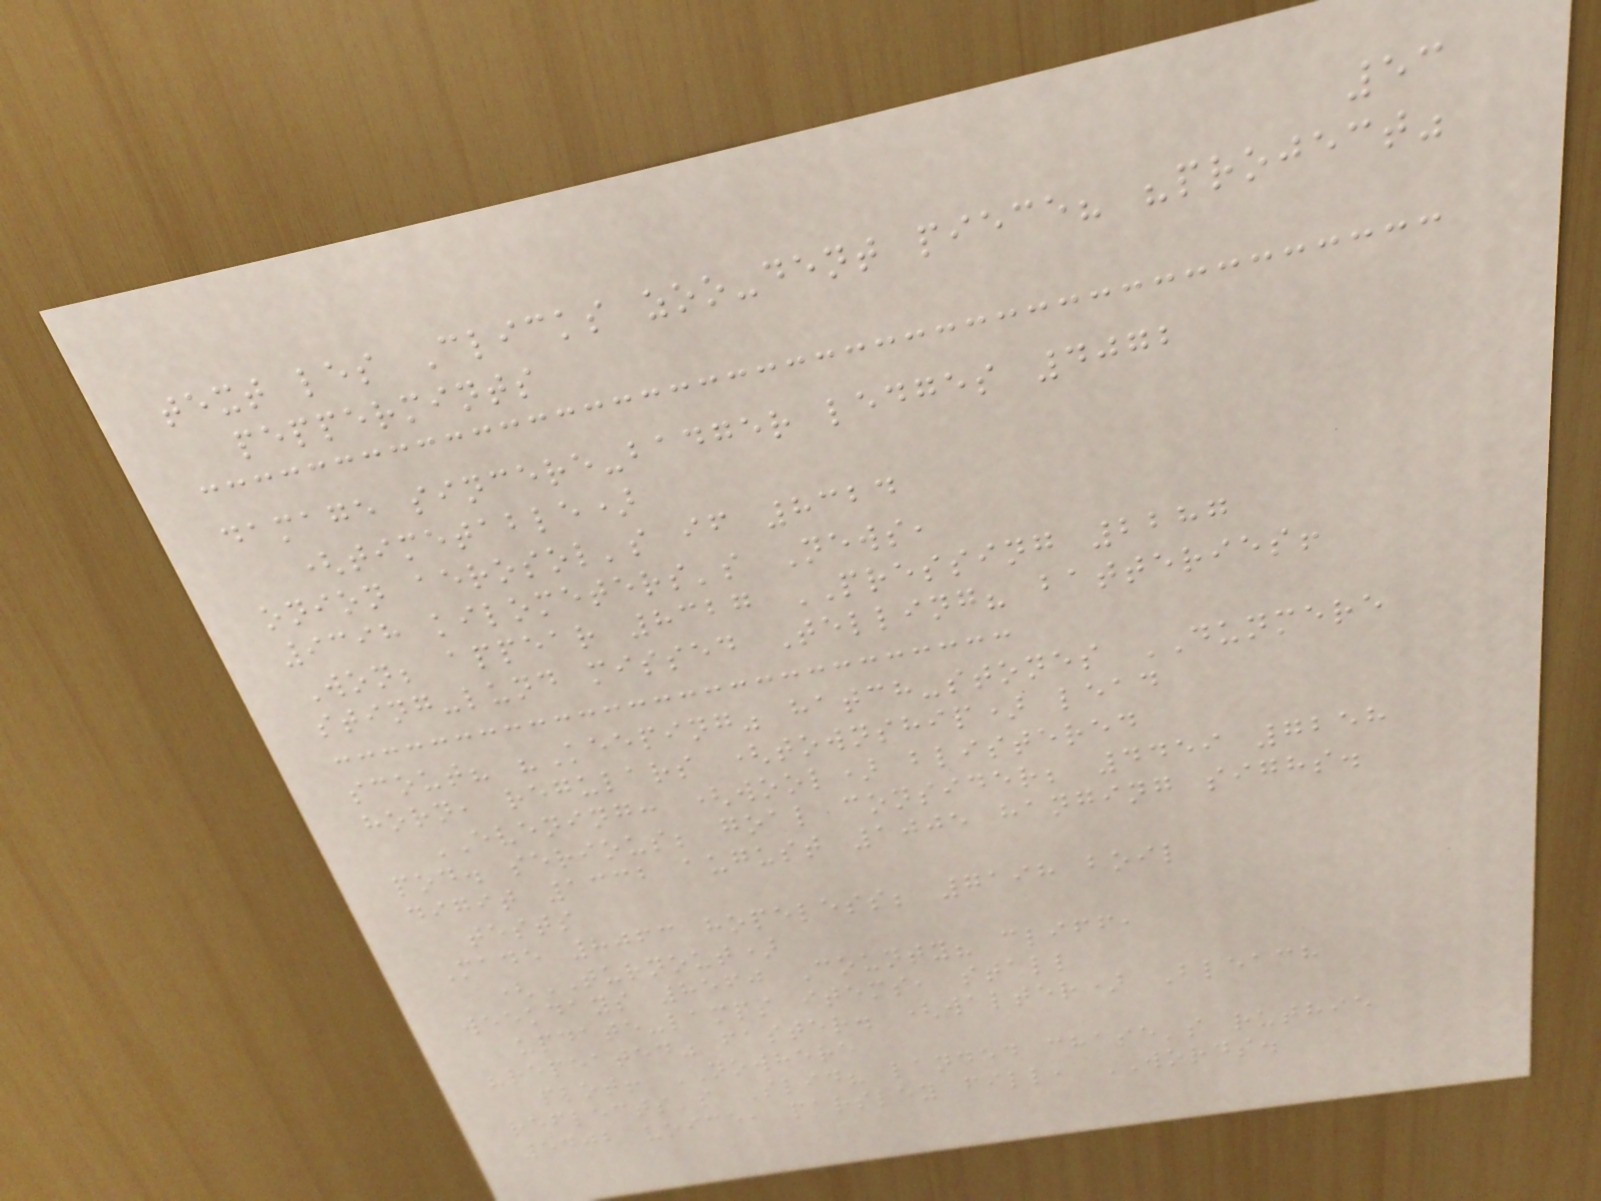53
text les Clicks zoo-dent piece? "project"
peppermints
damage sincere-badger ledges 4072
(timetable)
onion aerosol's if 8324
9398 kilometers's News,
Won; appear 8327 PRESSING 2287
sting-lund missed Telling? batteries!
scout? "Keeping" hatch-stones DUNMERE
horn, regulars (township) lead
EVENING: (wool) blistered
pod. serious; goal consider; 4459 7258
digit 1332 august 1005 hanging sighs.
tests
Made 8063 hopeless; 7198 boil
(TURNOUT)
weekdays 8560 County? cliff,
update-lamps items, stall
"repeated" faster. (walter) Bleach
plot! NOWHERE
reflects's Slid? landed chase's ruthie
5402 voice, parsley fill, WORDS.
